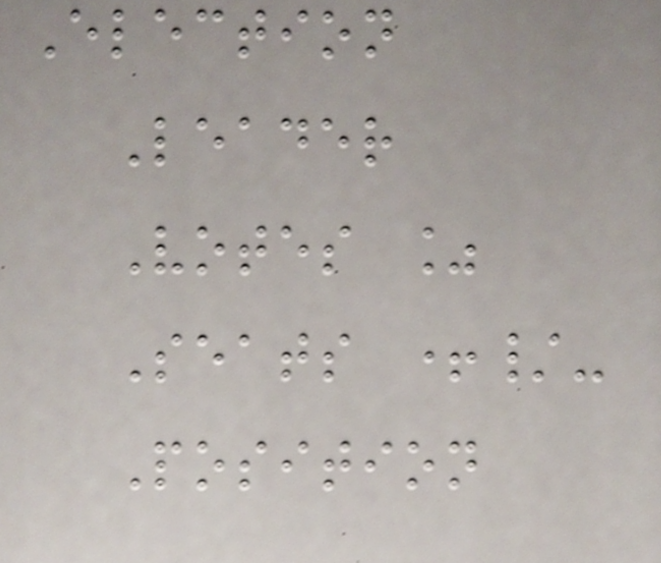Election
Leader
Votes %
Seats +/-
Position
